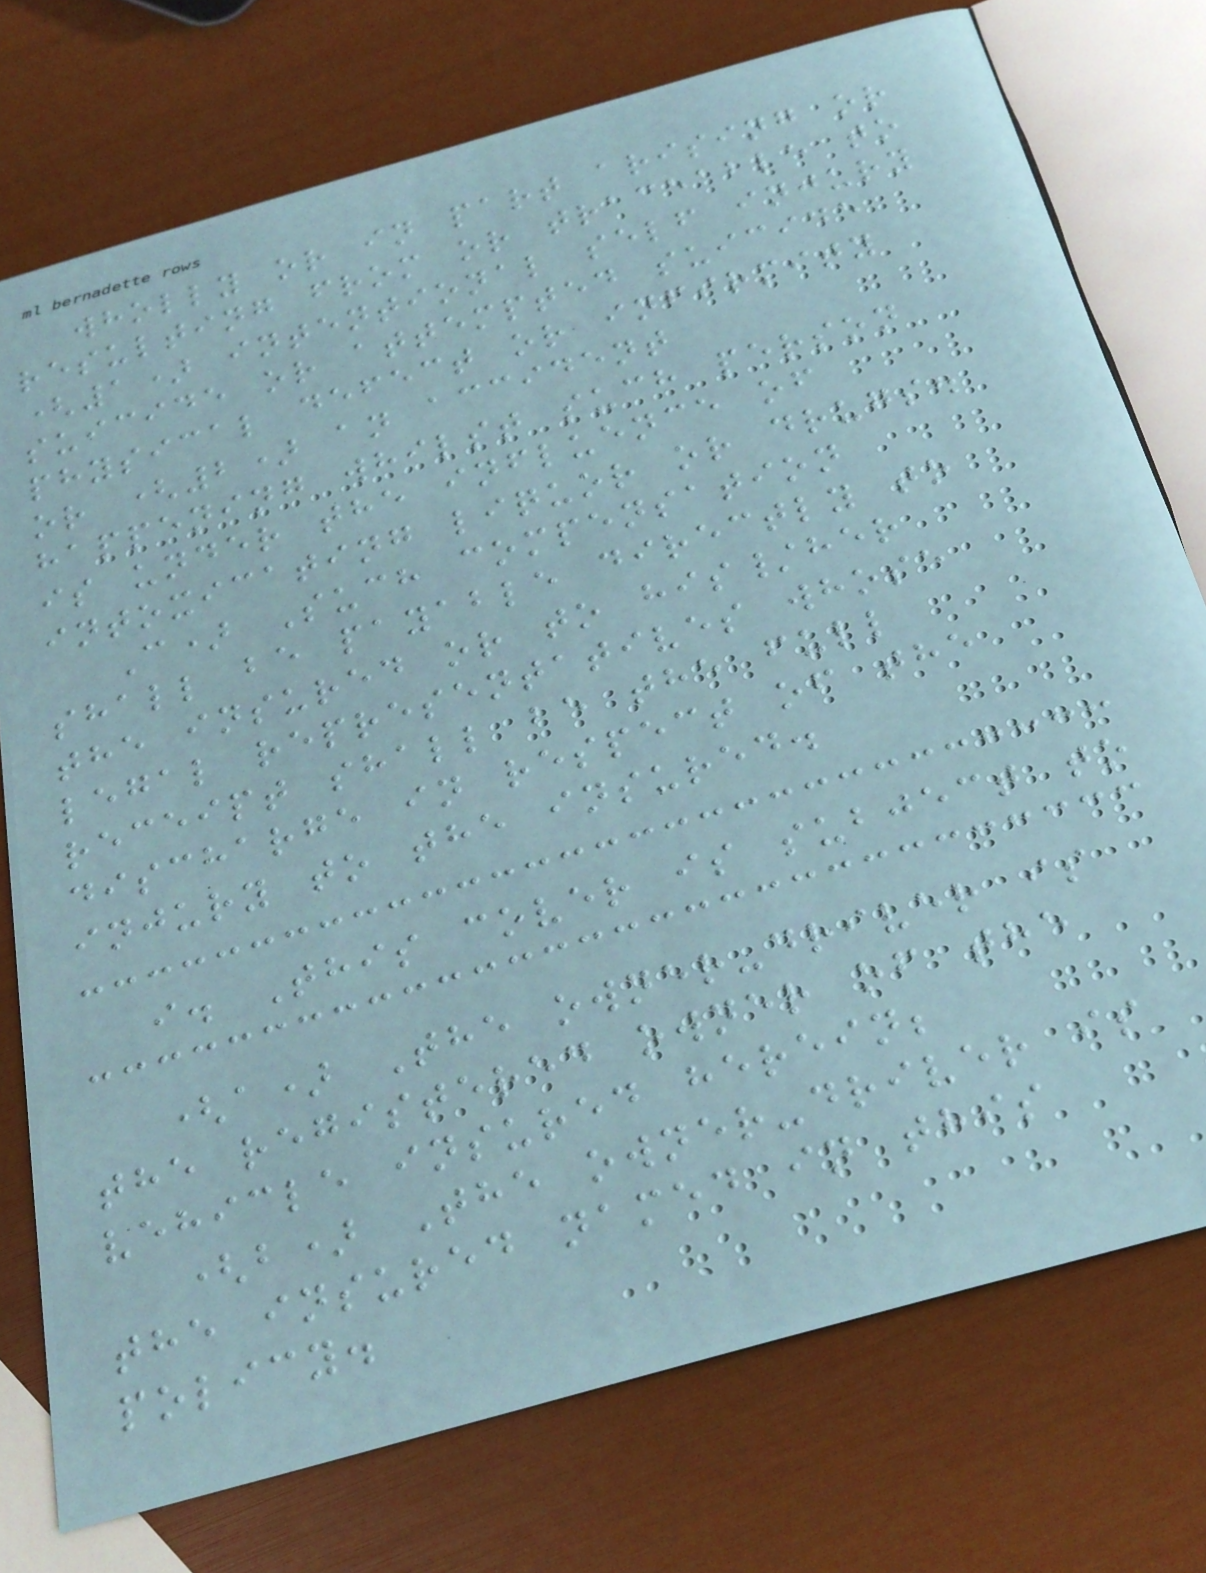wholly or in part arising or
resulting from or traceable to
(1) intentional self injury
suicide or attempted suicide
physical defect or infirmity
or (2) an accident
happening whilst such person
is under the influence of
intoxicating liquor or drugs.
C) Such compensation
shall be payable directly to
the insured or to his/her
legal representatives whose
receipt shall be the full
discharge in respect of the
injury to the insured.
i. This cover is subject to
(a) The owner-driver is
the registered owner of the
vehicle insured herein;
(b) The owner-driver is
the insured named in this
policy.
